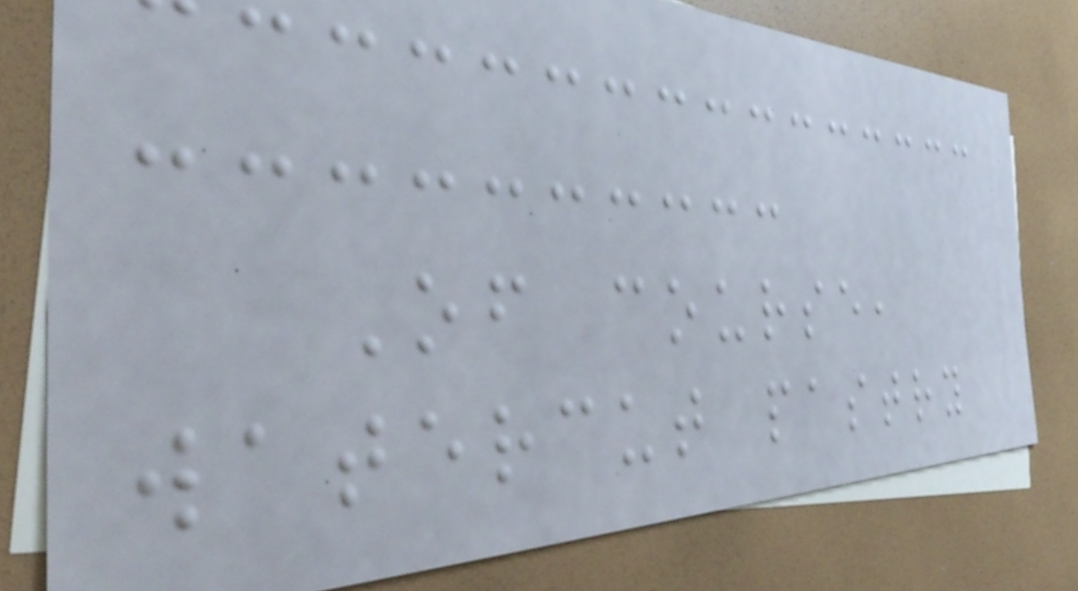Of course,
watercut pastry
